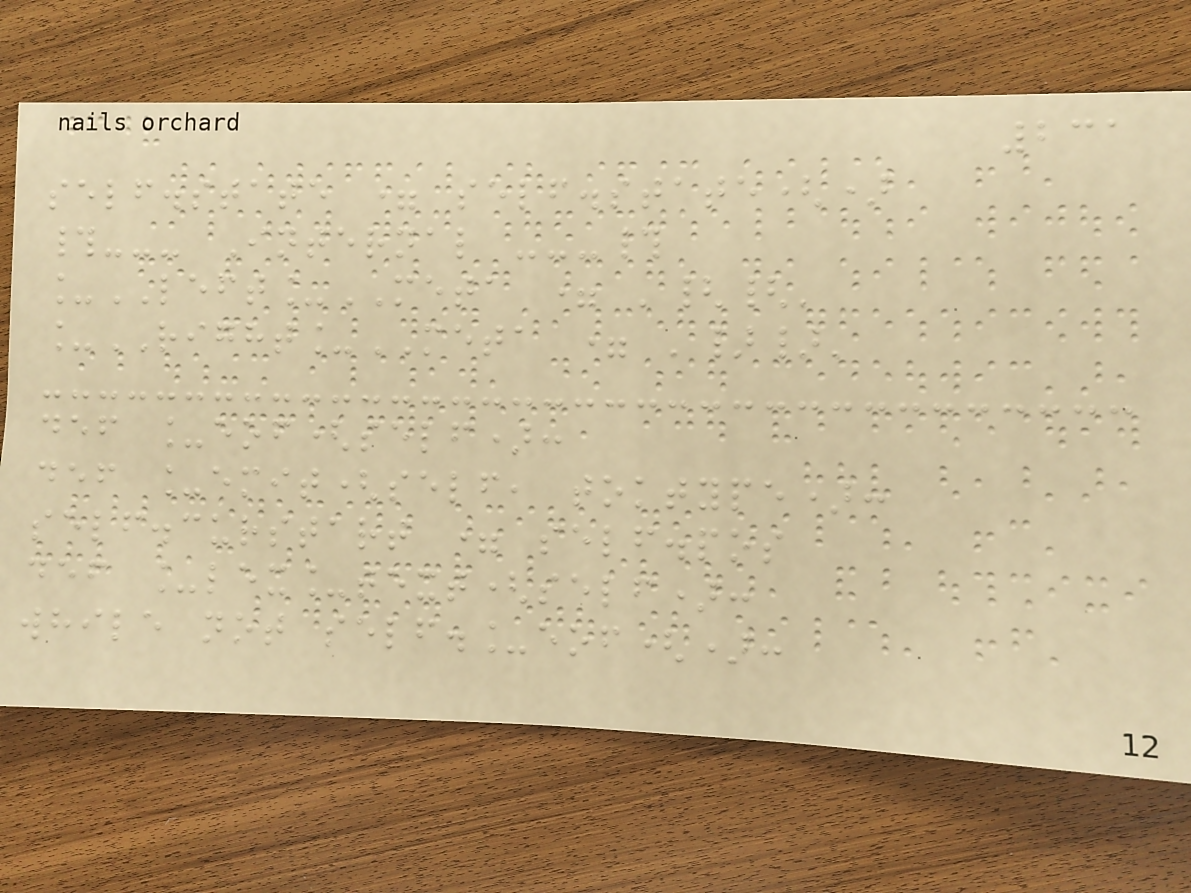231
self.state = self.state()
#--- Internal ---#
_LEFT_META = '{{'
_RIGHT_META = '}}'
def _eof(self):
def _emit(self, toktype):
self.curstart = self.pos
def _lex_text(self):
while not self._eof():
